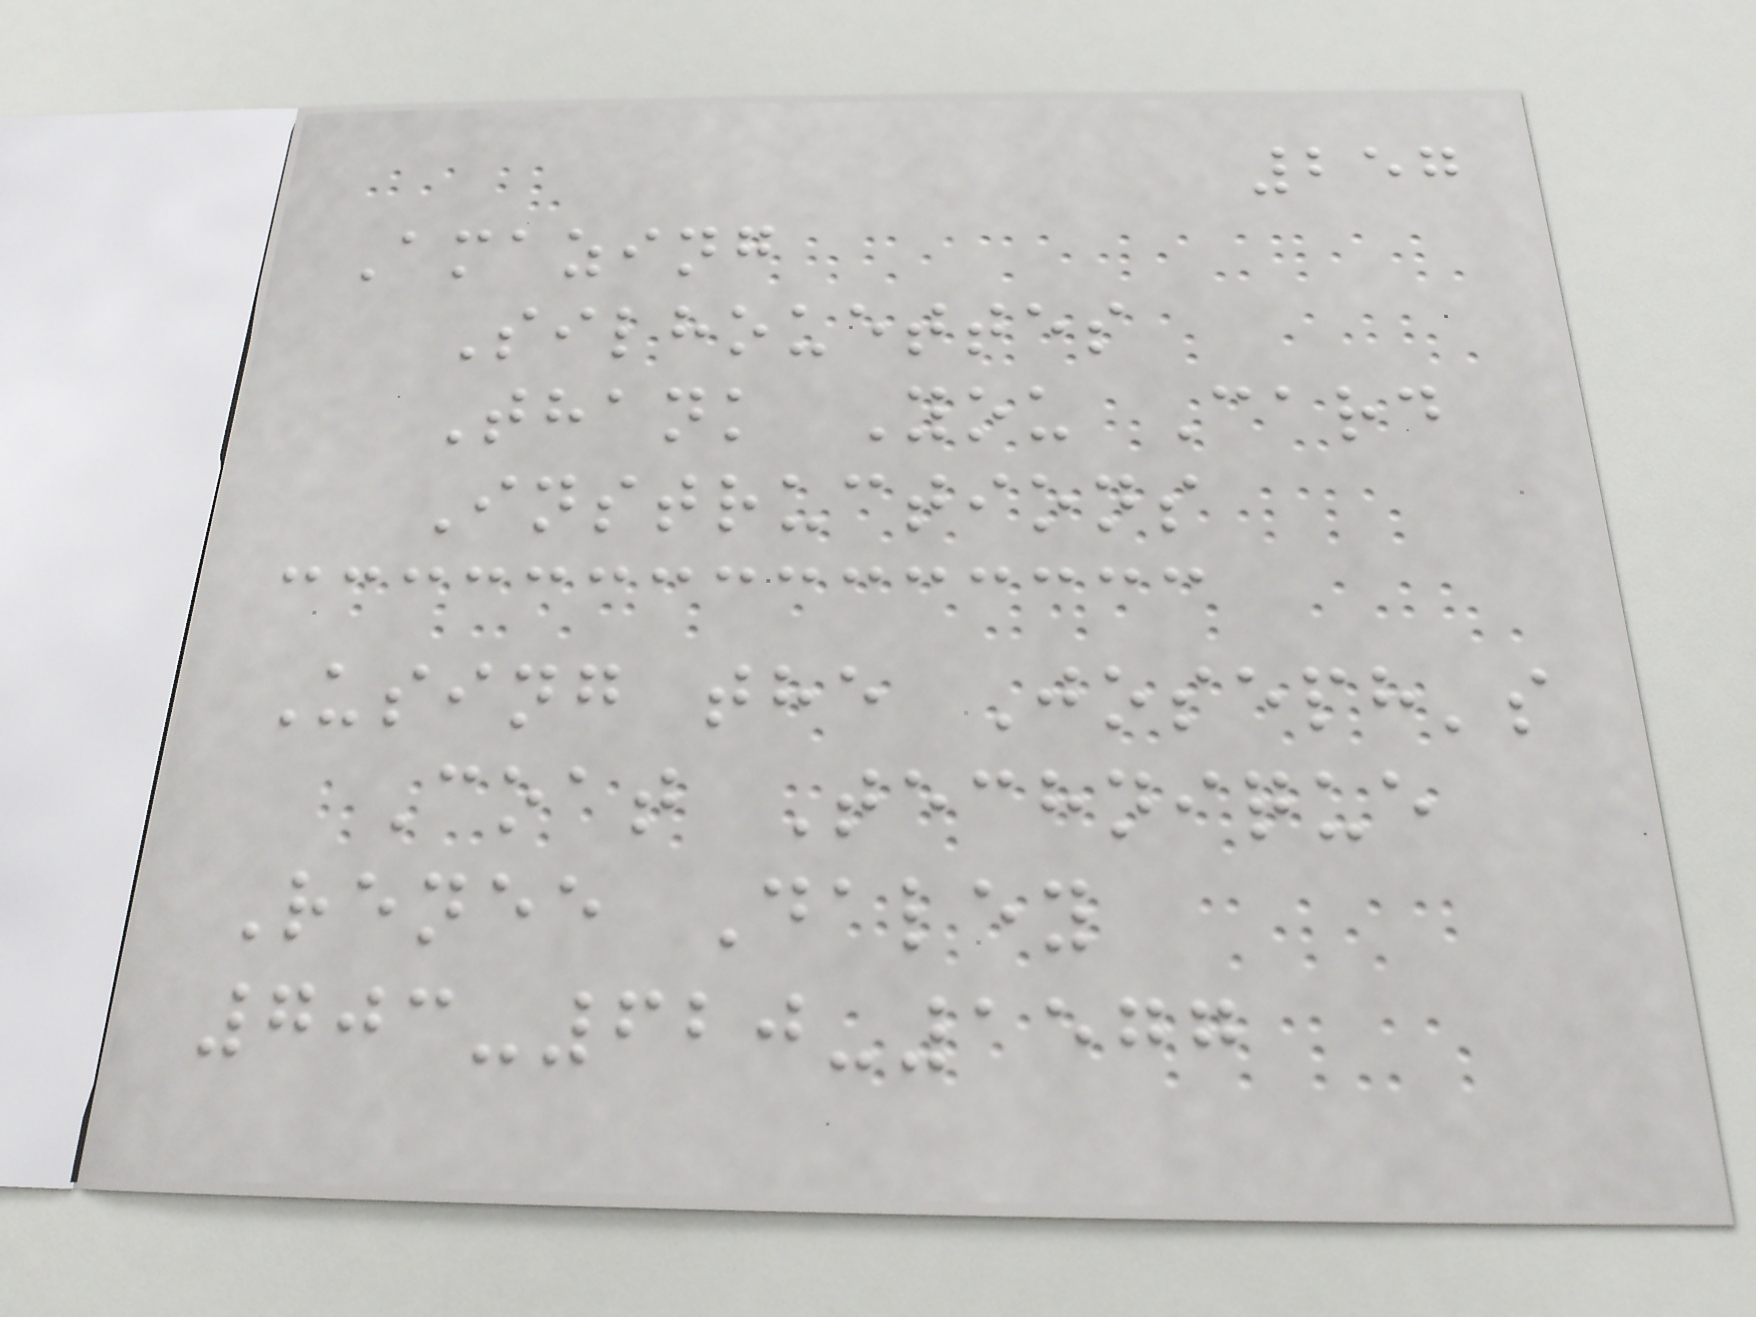257
Amazing
Silhouettes
Thank You Card
Instructions
Using the Joseph's
Coat Technique
Renee Daley
703-620-1577
